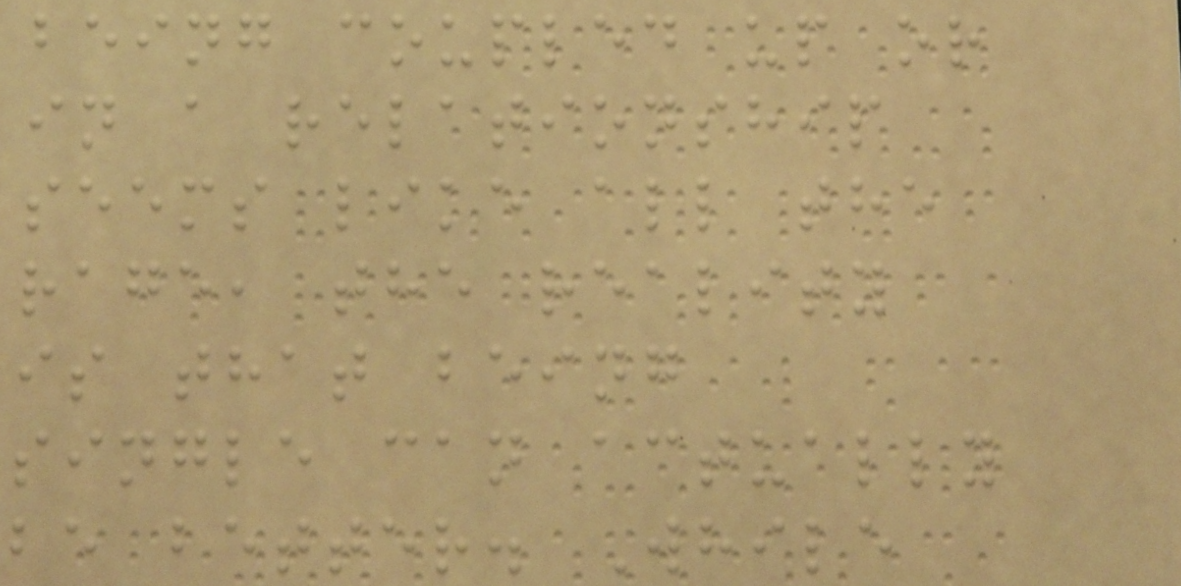being coupled up or
in a relationship
seems like all the
rage, the reality
is that being
single can actually
be better. While
